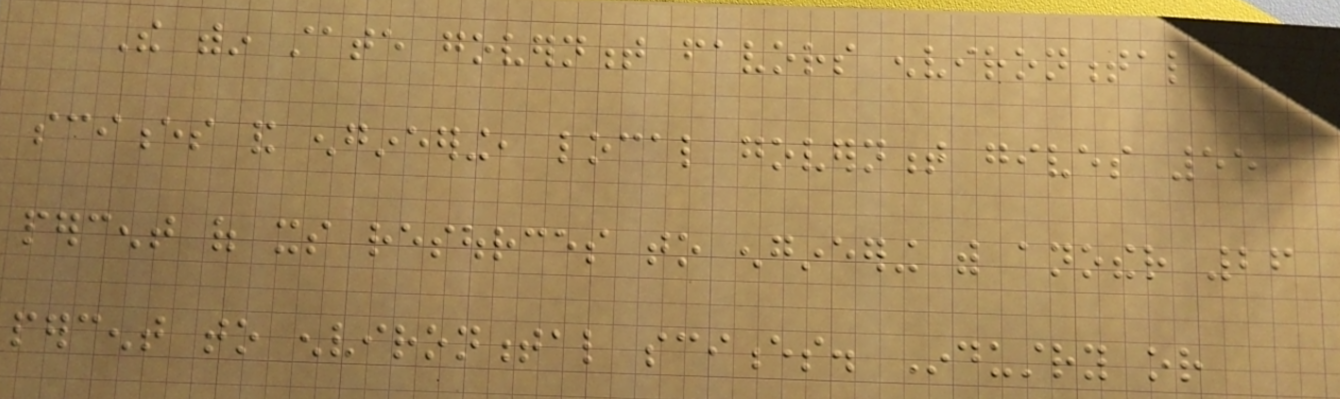The within state government favors environmental
sciences and engineering, local government gives 55
percent of its resources to engineering with another 26
percent to environmental sciences. Industry or
